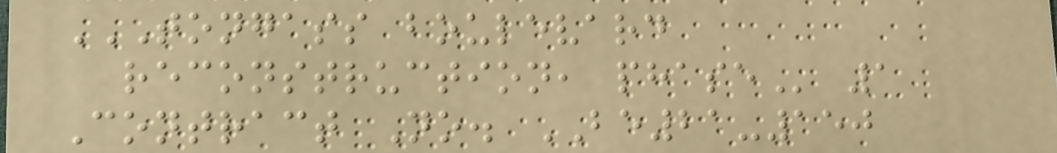TONGASS BOULEVARD
RECONSTRUCTION, PHASE 1
Contract No. BE21-150
